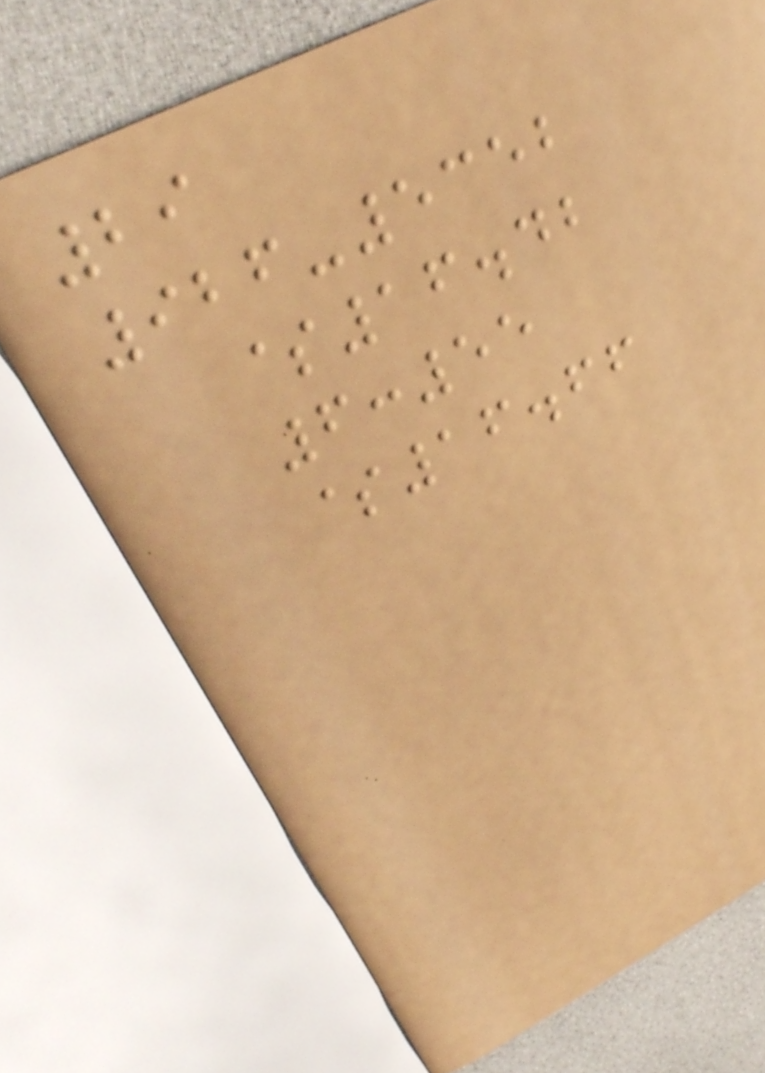29
926-5352
$16.42
6:55
$16.66
